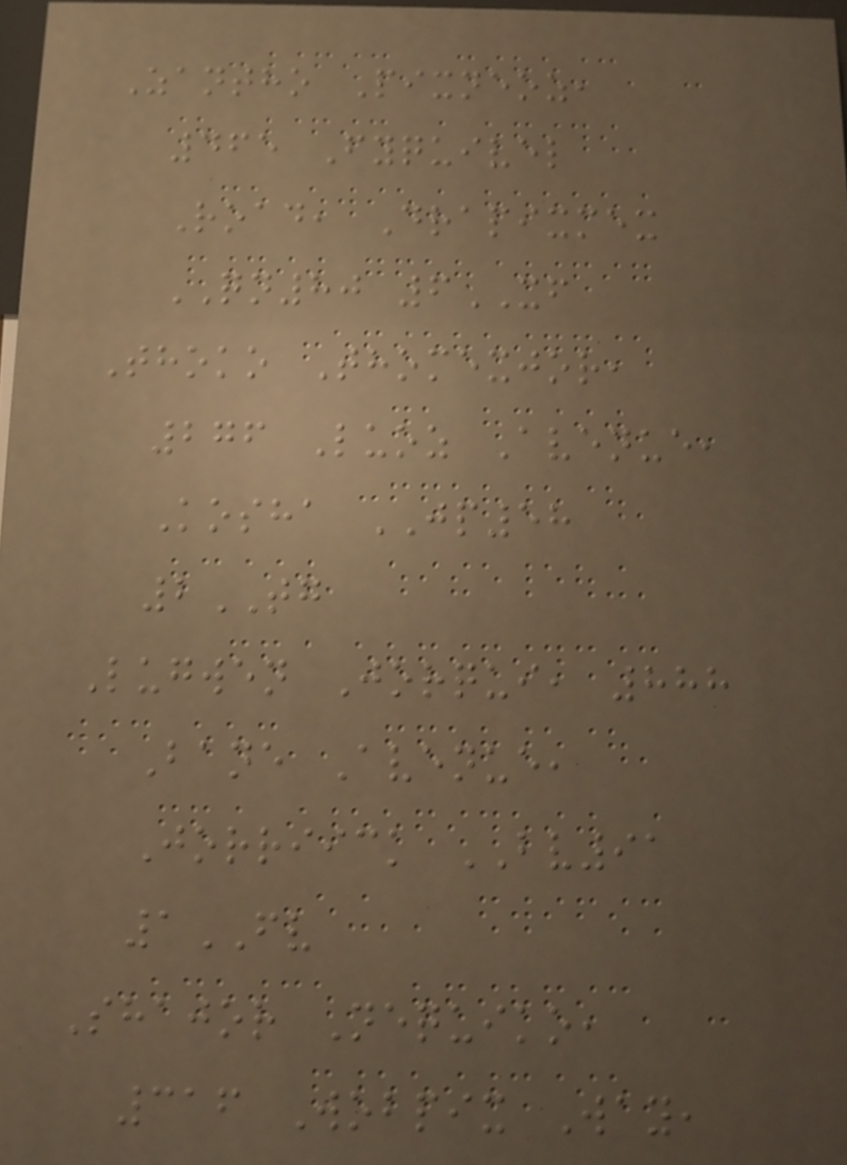Zantho Pixneoz,
465 Fyquivel
Road, Drapixmex
QN80 6XF
Thoko Thomexjor,
276 Luoz Avenue,
Kosha JP58
2TG
Lugwen Jorqui, 888
Bane Avenue,
Jorriick BV91
1FV
Shajor Nequiko,
316 Wobpix Way,
